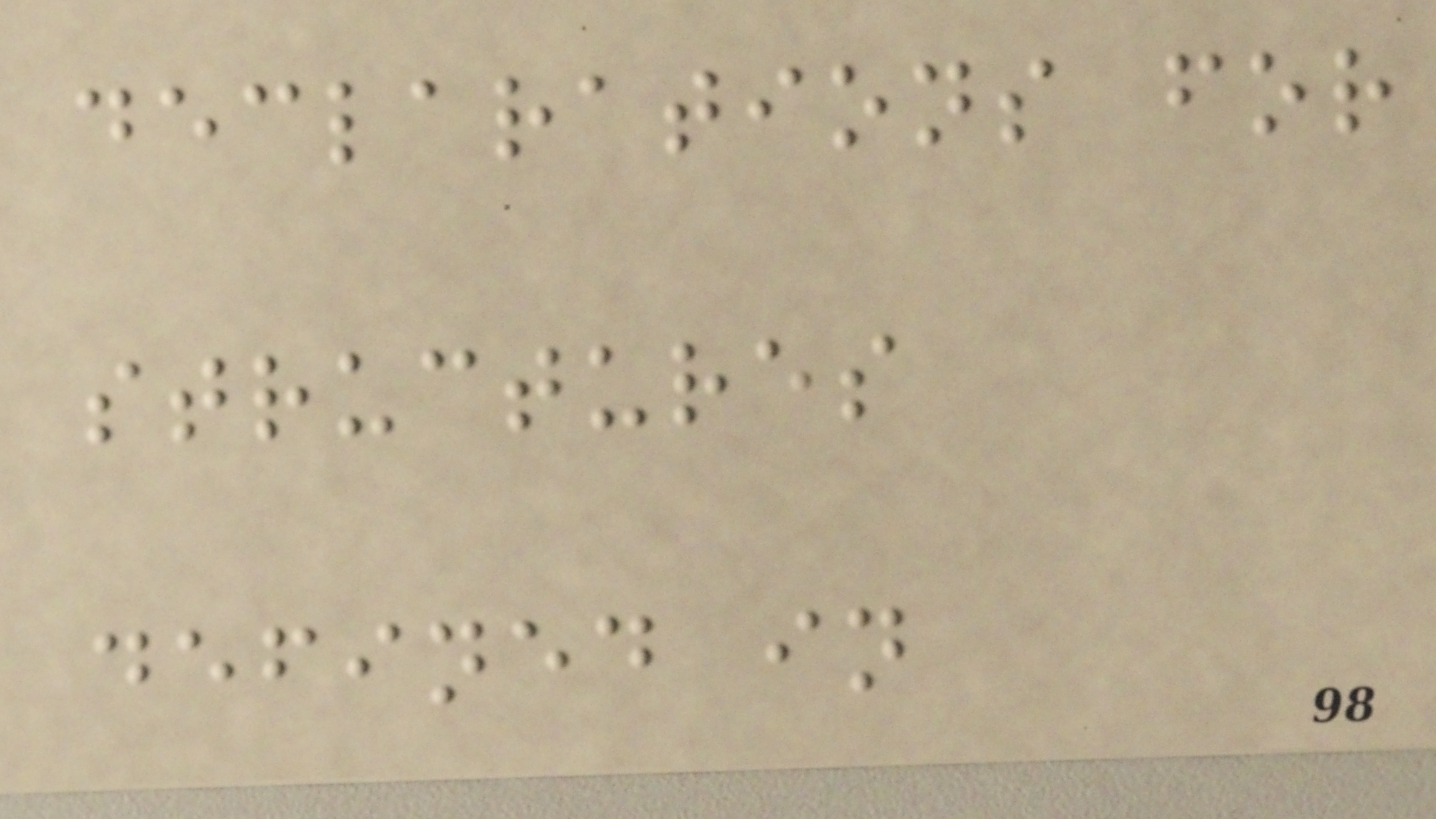declarations for
structures
defined in
